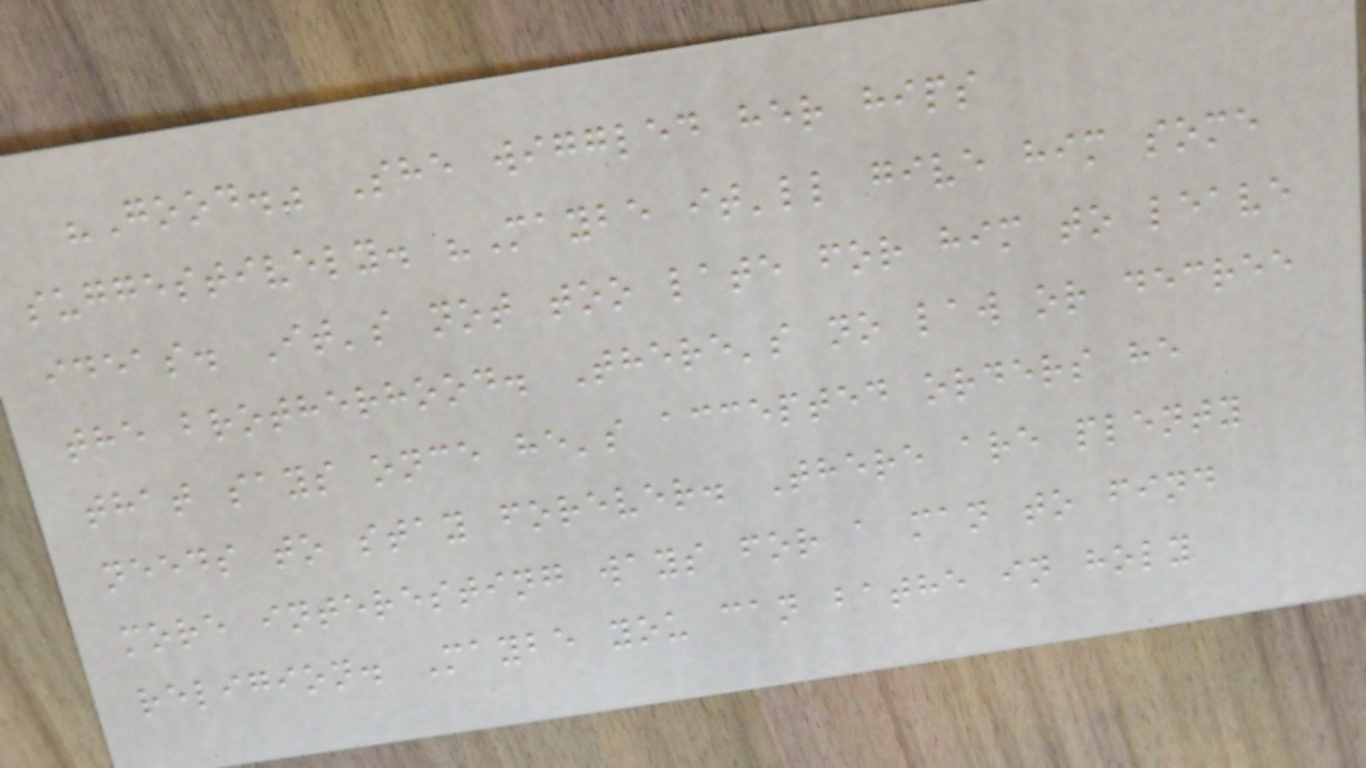"Good." She wiggled her hips
suggestively. "Maybe it'll give him some
ideas. It's not too late for him to leave
the brotherhood. There's no law or decree
that says once he's accepted orders he
needs to stay forever. There are plenty
more interesting ways for a man to find
religion. Maybe you can bathe in holy
